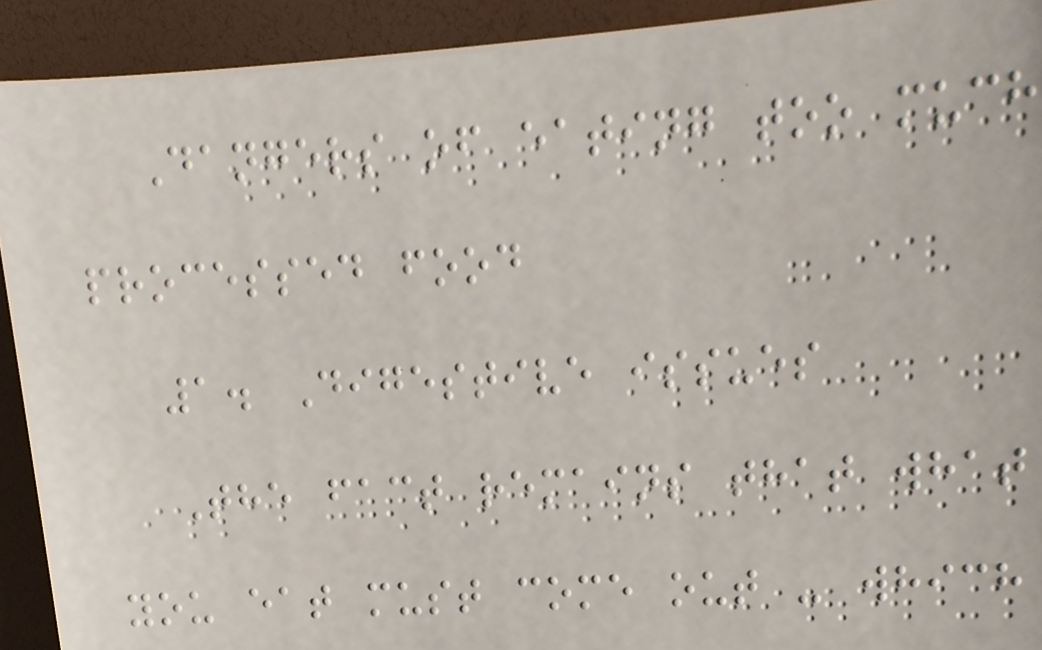Dangers of eating too much
processed food
1. Digestive issues
The fact remains that what
you eat must come out - which
